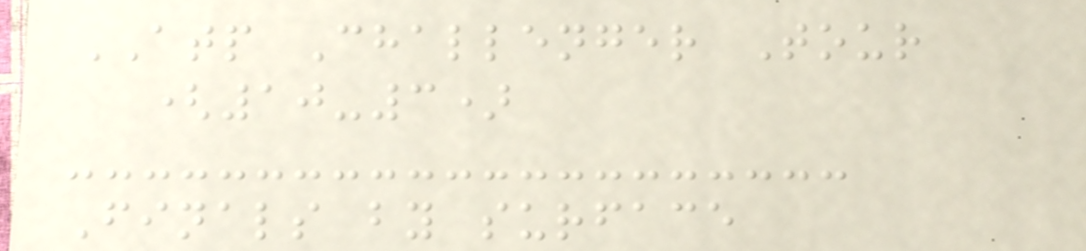ATP Challenger Tour
(10-3)
Finals by surface
